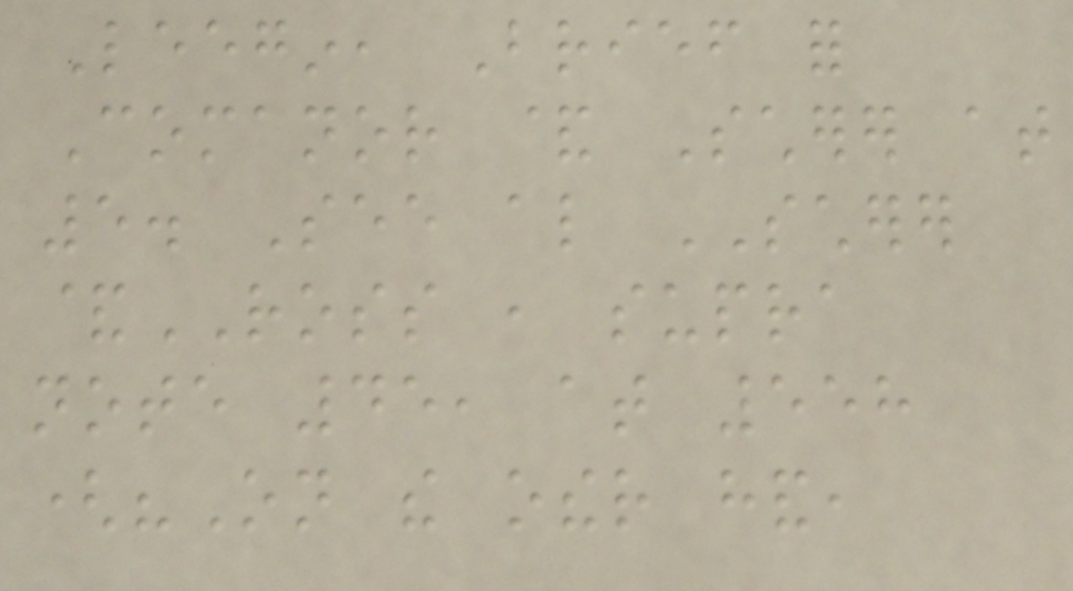Leegin, Brief for
Comanor & Scherer at
5. See also SCHERER
&ROSS , supra
note 45, at 558
("On the other hand,
